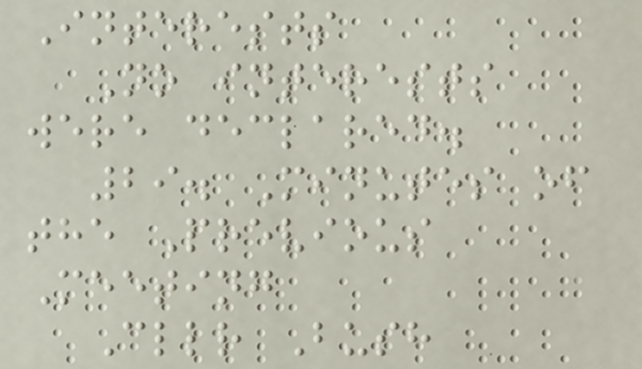Interests
No interests
were declared.
29. Minutes of
the Previous
Meeting
Cllr Bush
